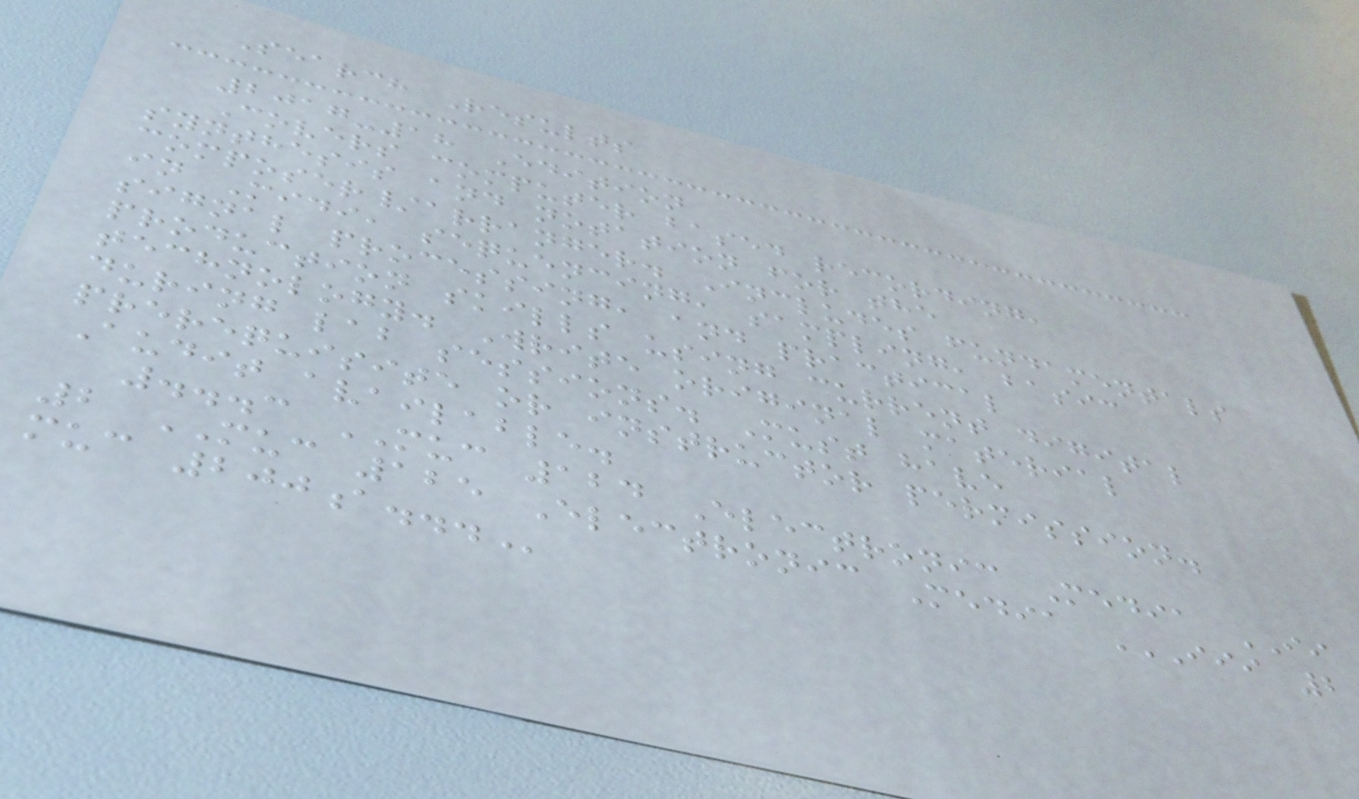Search Results
2017-18 Edition
Covers computer based recording,
synthesis and notation for the
composer/arranger. Includes fundamentals
in Midi, sequencing, sampling, basic
signal processing, and practical
production skills using current digital
technology. Write original material
during lab sessions. Must have
prerequisite or instructor permission.
Audit available.
...3 MUC 124 Electronic Media II
2 MUC 125 Electronic Media III 2
MUC 200A...
